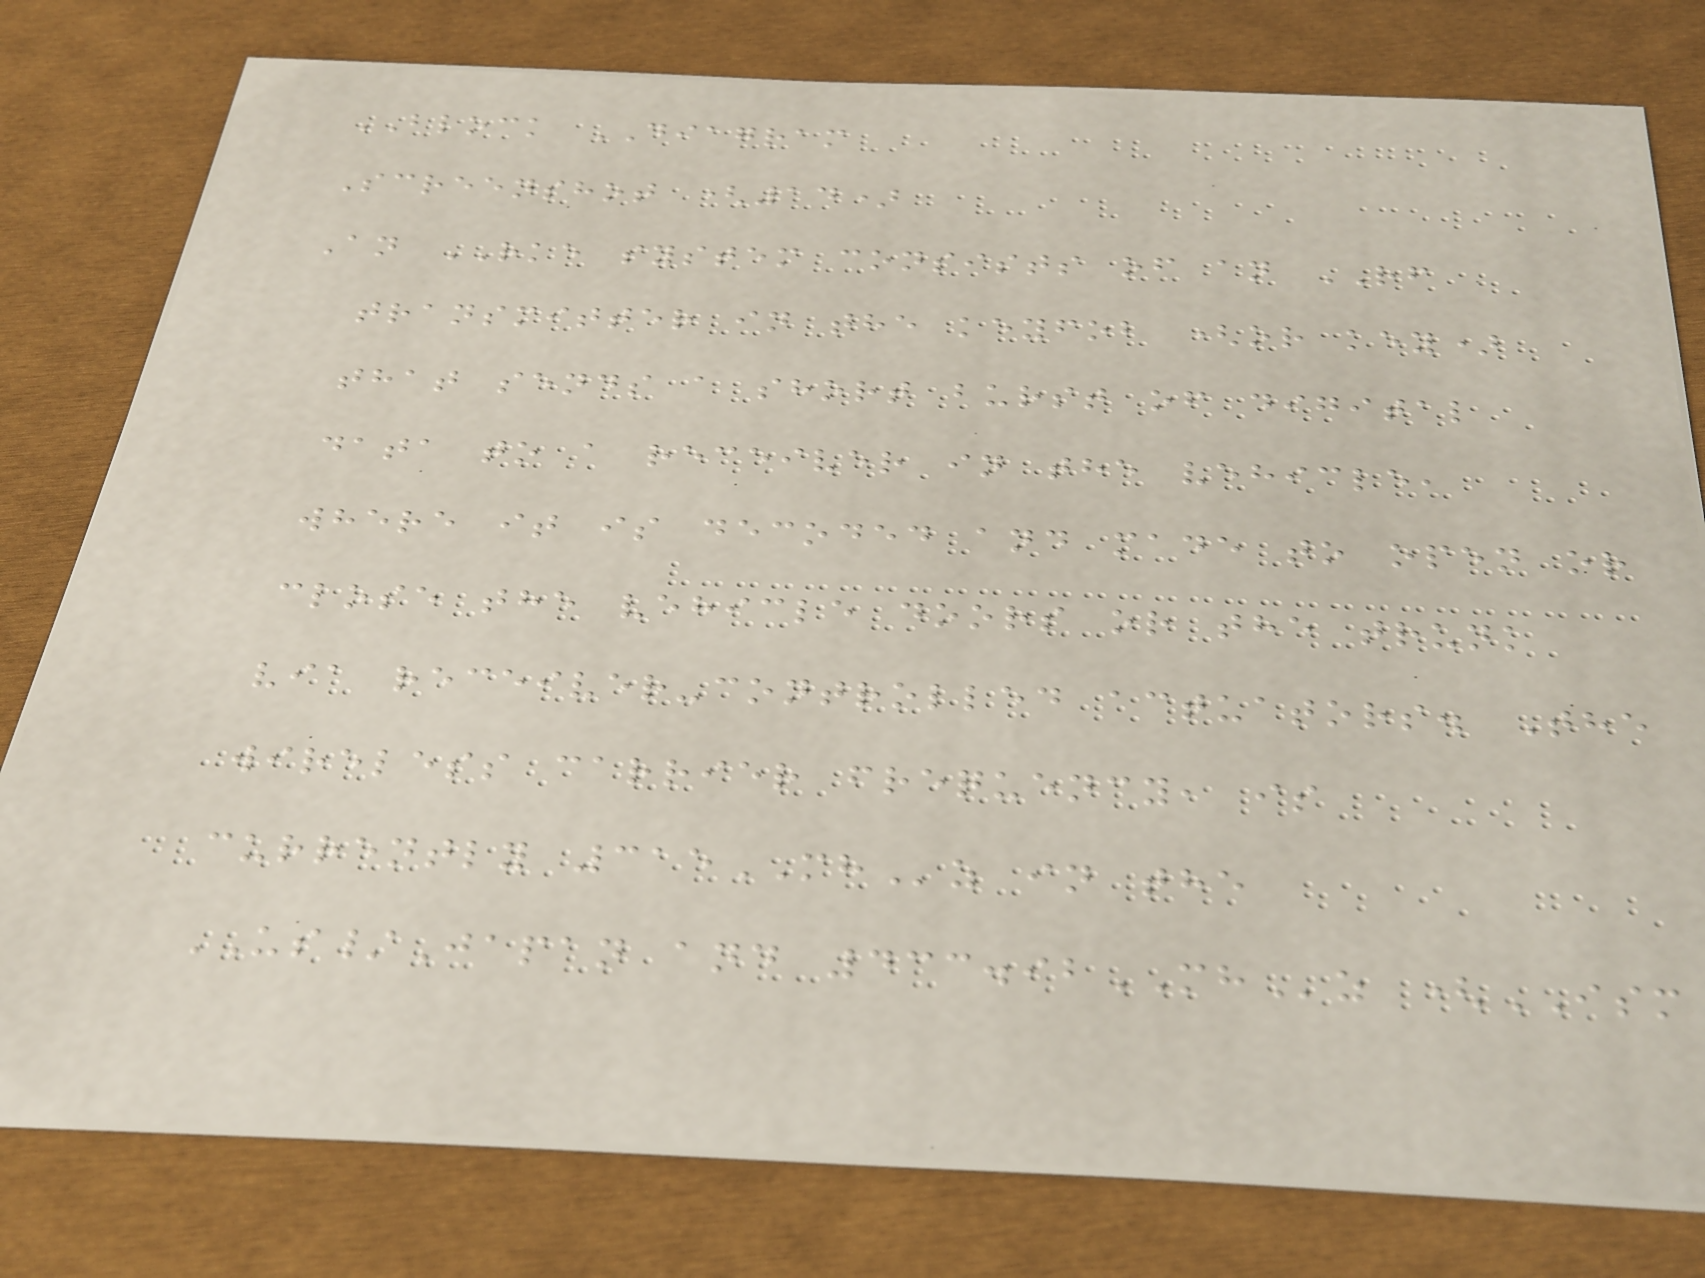BLOCK DIAGRAM
Screenshot (14)
An RKE system consists of an RF
transmitter in the keyfob (or key)
that sends a short burst of digital
data to a receiver in the vehicle,
where it is decoded and made to open or
close the vehicle doors or the trunk
via receiver-controlled actuators. The
wireless carrier frequency, is
currently 315MHz in the
US/Japan and 433.92MHz (ISM
